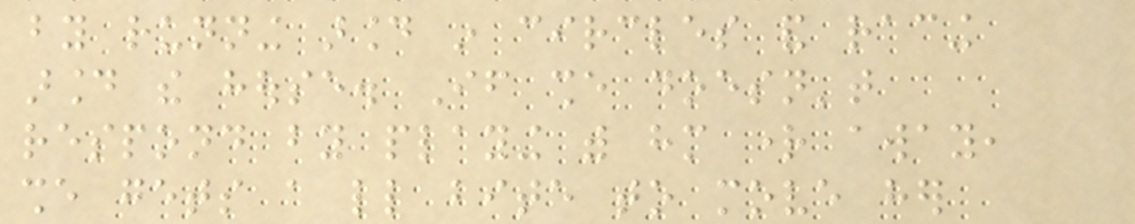by running around in circles and racing
around the house. If she doesn't
respond by playing with him right away,
she gets a little bite to move her
